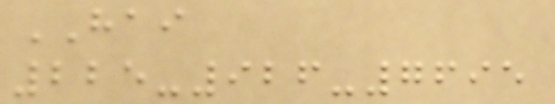HAI
225-926-7695
